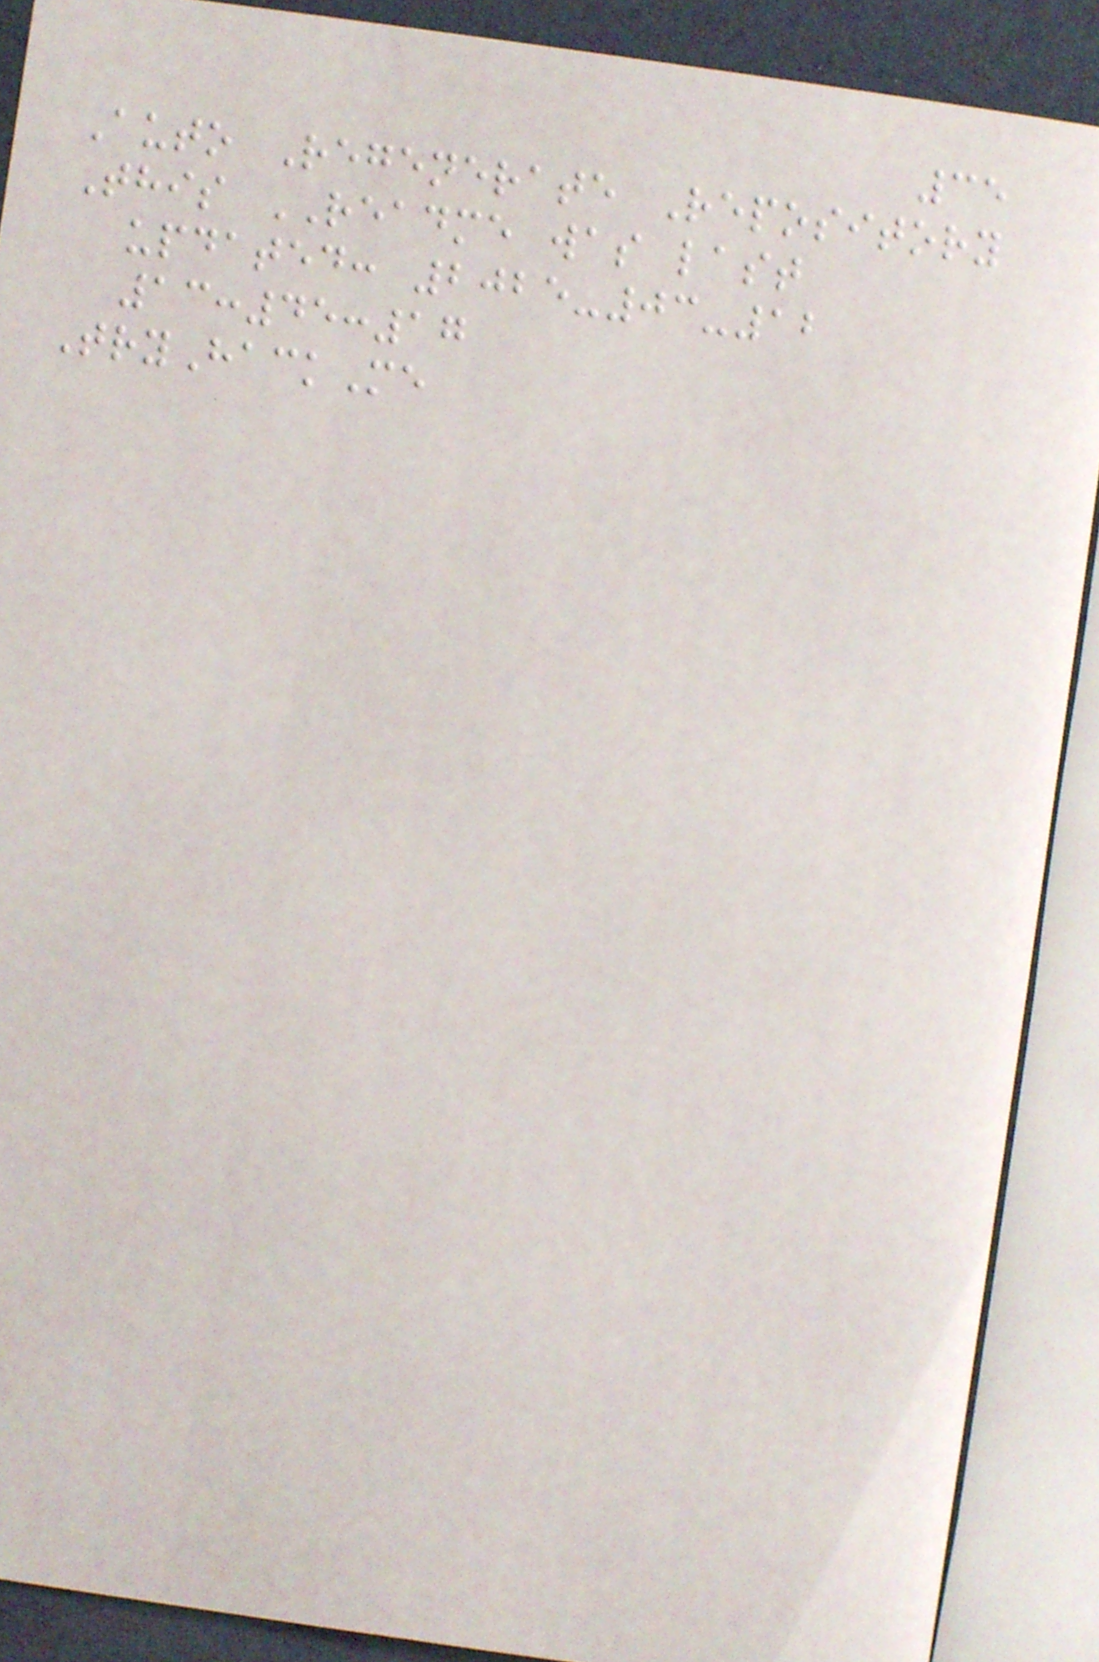35
Auto Regenerate Repository
This README was last
updated: 2025-03-12
13:45:17
TryHackMe
